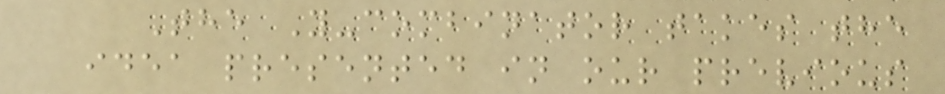The Y-combinator takes the
idea presented in our previous
